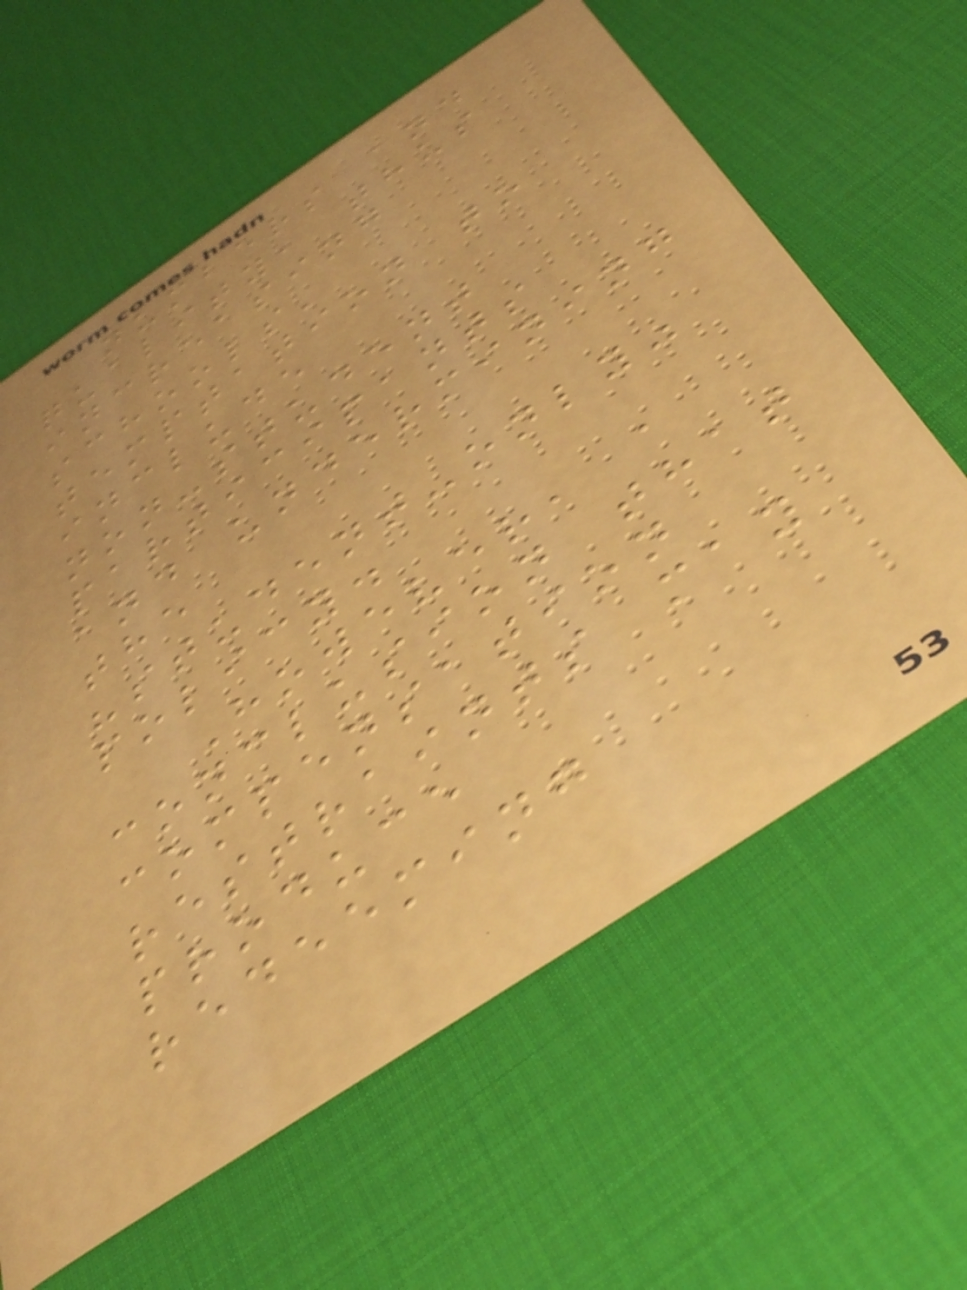numbers and
quality, thus
increasing
schools'
temptation to
include
non-student
participants
and undermining
the
"student-only"
policy.
However, a
conclusion that
compensation
restraints may
produce
redeeming
